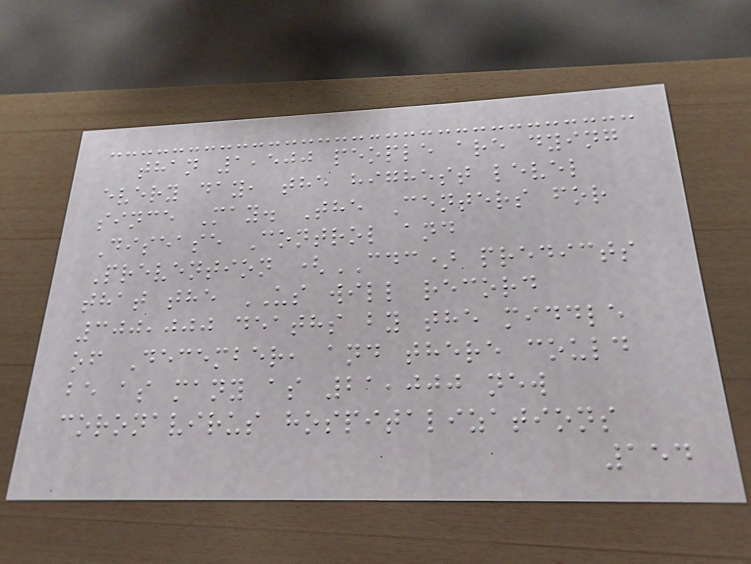than 1,500 people are dying
every day, the highest level
since May. The Centers for
Disease Control and
Prevention (CDC) predicts
that the US will record
300,000 deaths by the middle
of December, and there could
be as many as 21,000 new
coronavirus hospitalizations
154
